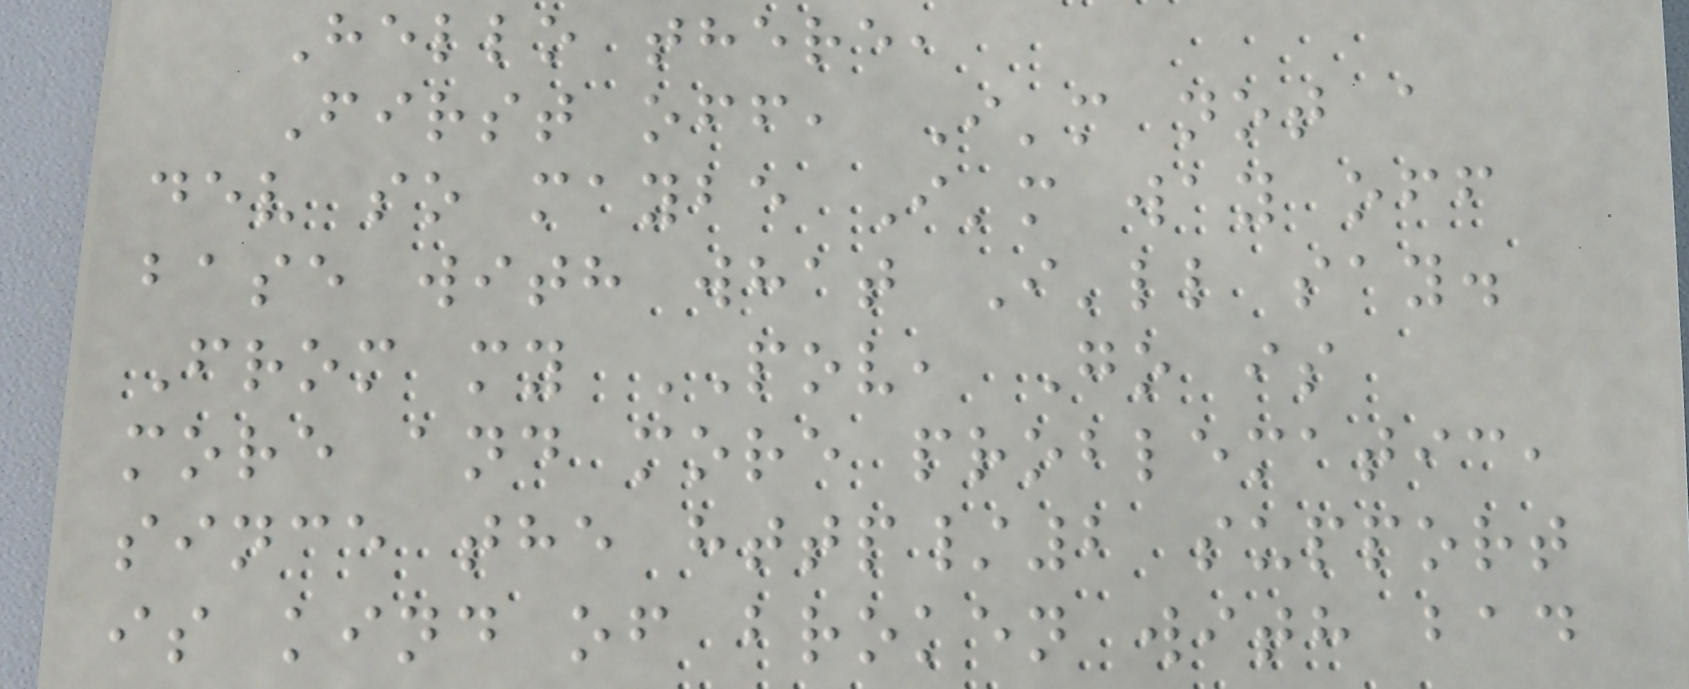Hello there,
First off, I'm not a
dev so maybe I'm way off
base with what I'll say.
From my POV, Go is
more and more problematic,
since the http/2 support
is kind of broken with bad
